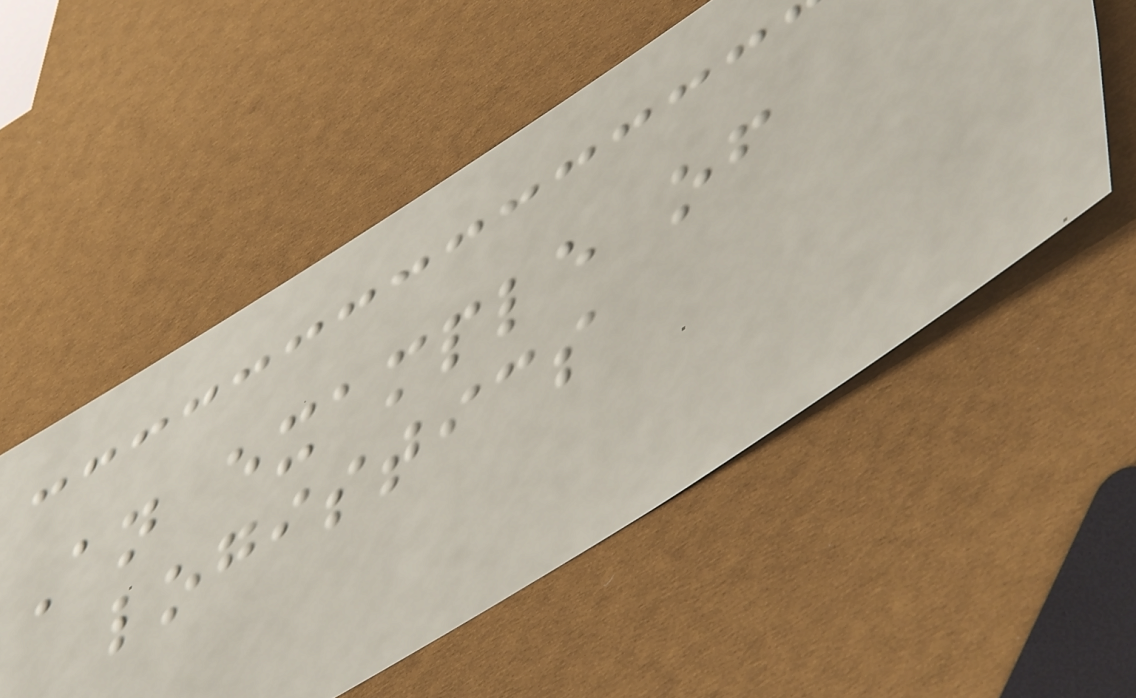An example of
logistics
